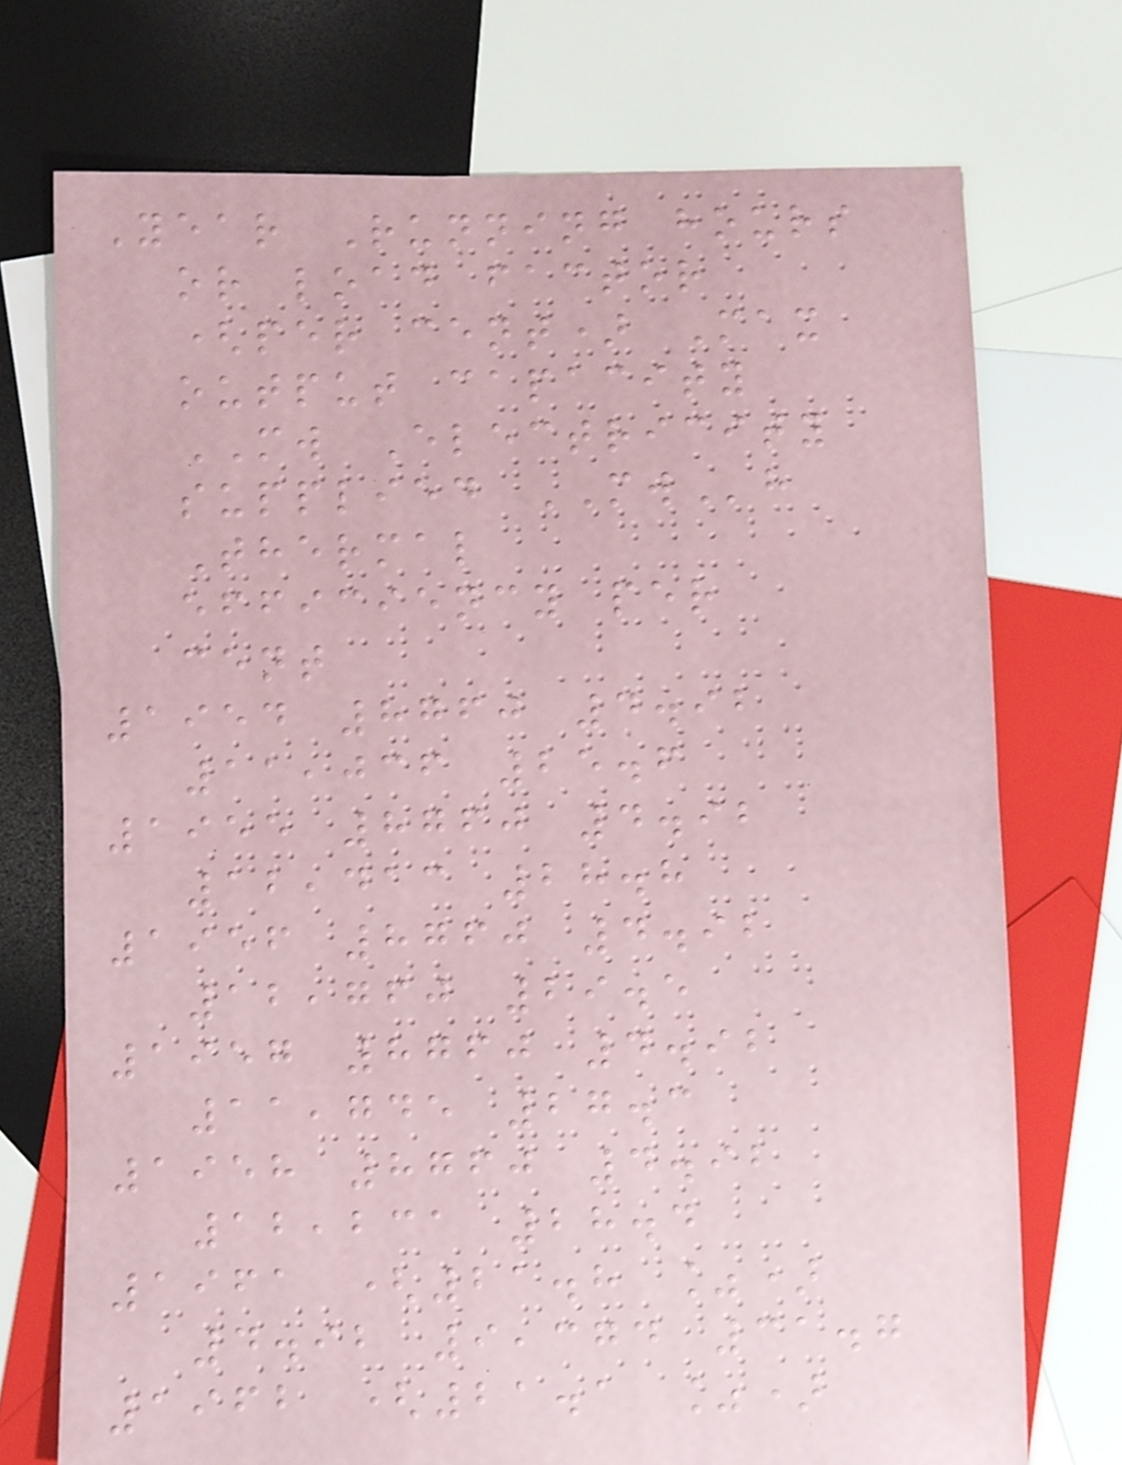Year Running hours
or load factor
(per cent) Max
output capacity
MW Electricity
supplied MWh
Thermal
efficiency per
cent
1954 8760 4.92
11,036 25.6
1955 8760 4.92
12,413 28.8
1956 8760 4.92
12,760 29.5
1957 8760 4.92
11,745 27.3
1958 8760 4.92
12,231 28.4
1961 (21.8 %)
4.92 9,374 31.7
1962 (21.1 %)
